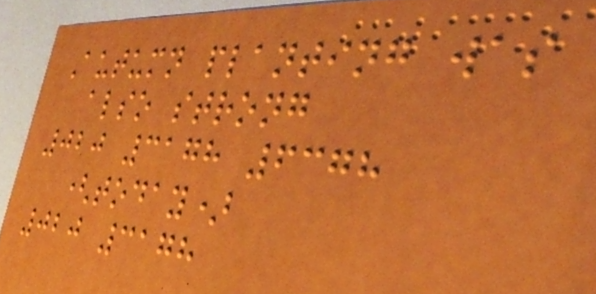Autumn planting was
also strong
020 3178 6378
(today)
020 3178
